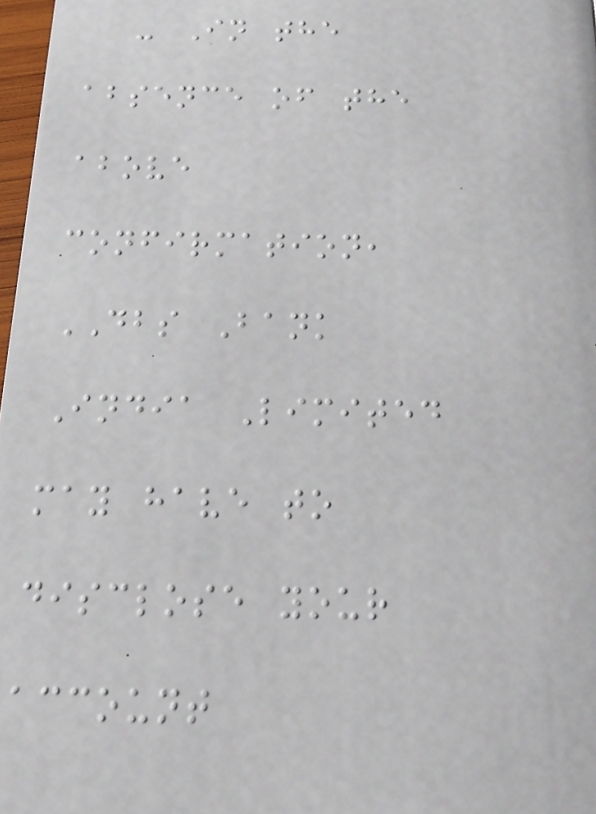- In the
absence of the
above
confirmation,
DBS Bank
India Limited
may have to
disclose your
account
